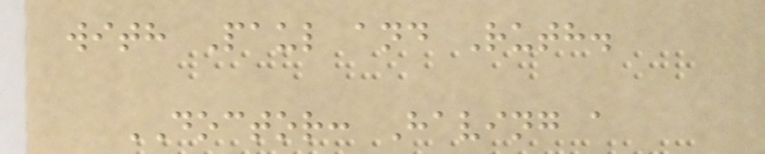with Paul and Ruth.
DOCTOR: Having a
